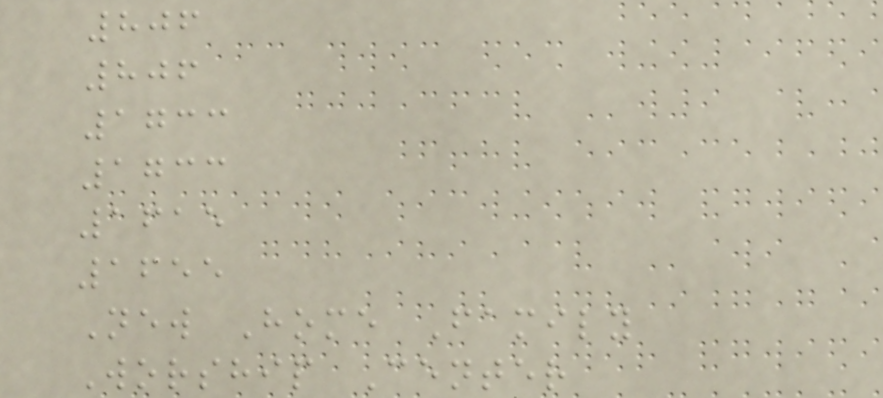806
806
1733
1733
1615
1655
New Home Family
Worship Center
